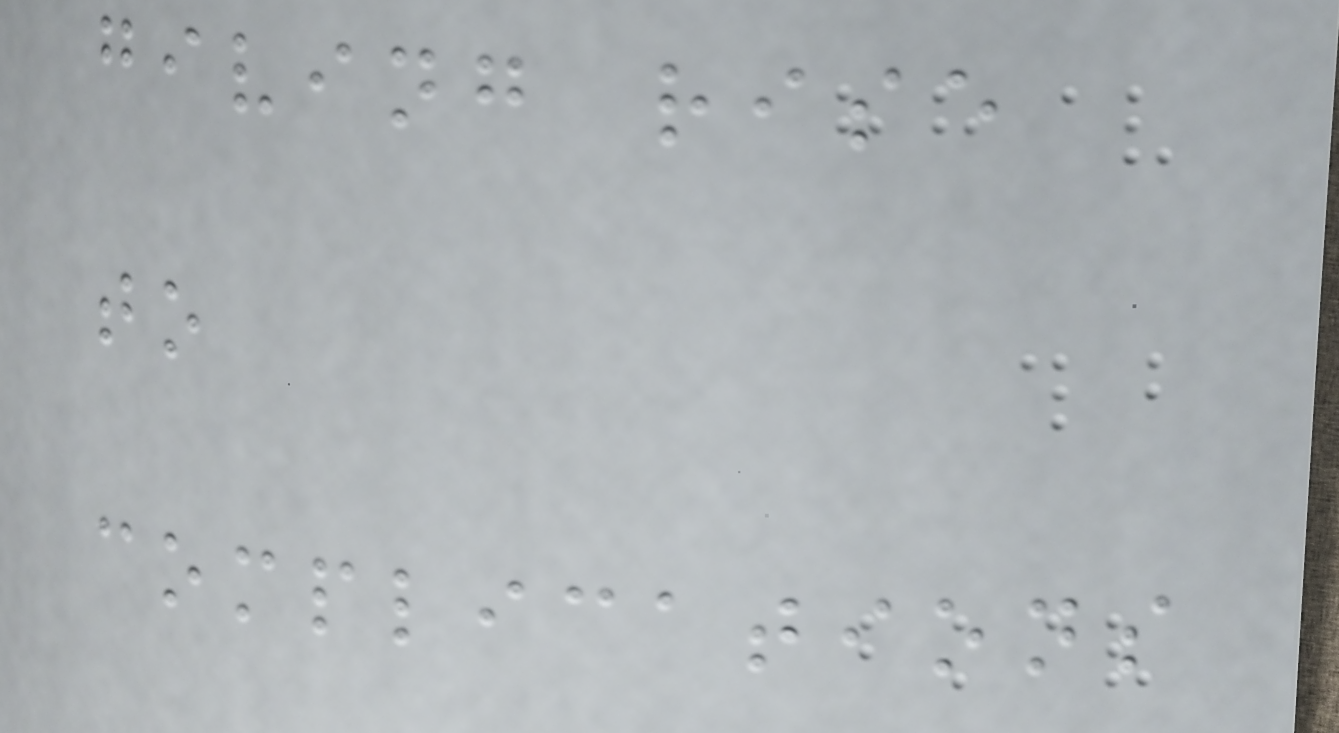giving rise
to
complications
